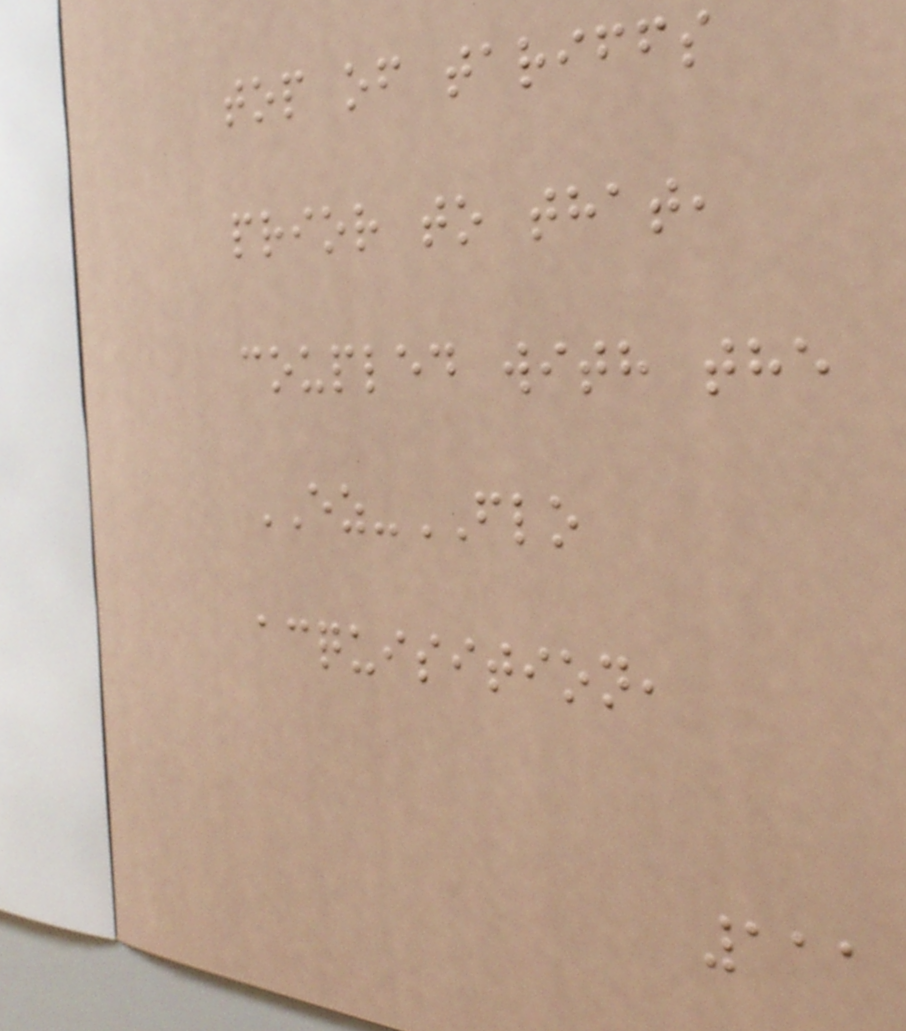top of tariffs
prior to that,
coupled with the
EZ-FLO
acquisition,
111
